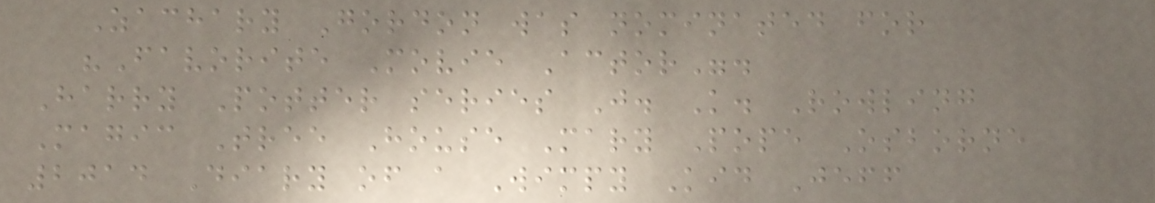Zachary Gordon was nominated for
"Favorite Movie Actor".
Harry Potter series J. K. Rowling
Magic Tree House Mary Pope Osborne
2014 Diary of a Wimpy Kid Jeff
